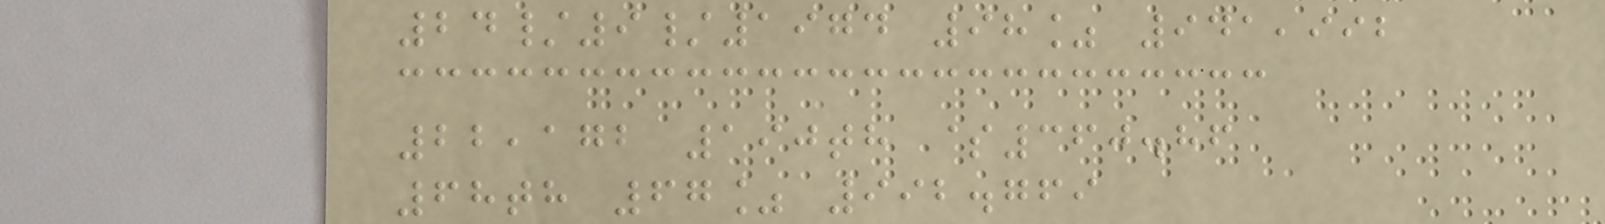24/9/1974 98% 941,992
22,172 190th $360.86
68th 67% 992.769
